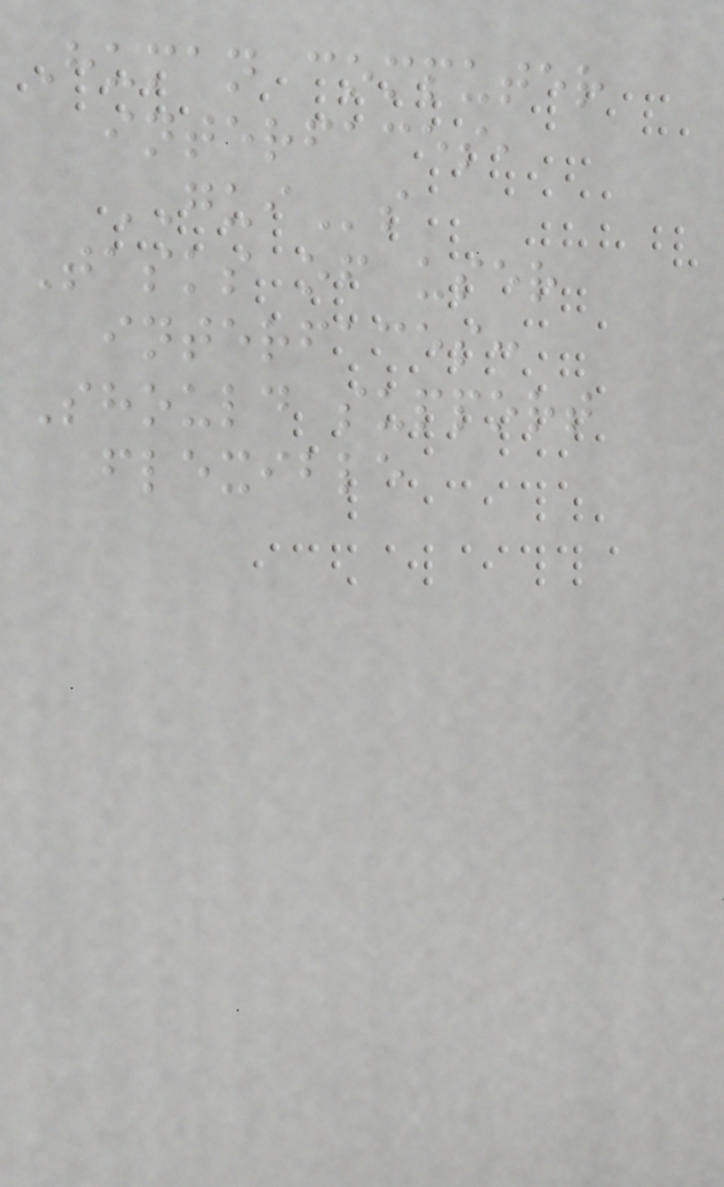Human computer
interfaces,
GUIs
Tasks of user
interfaces:
Should support
flexible
